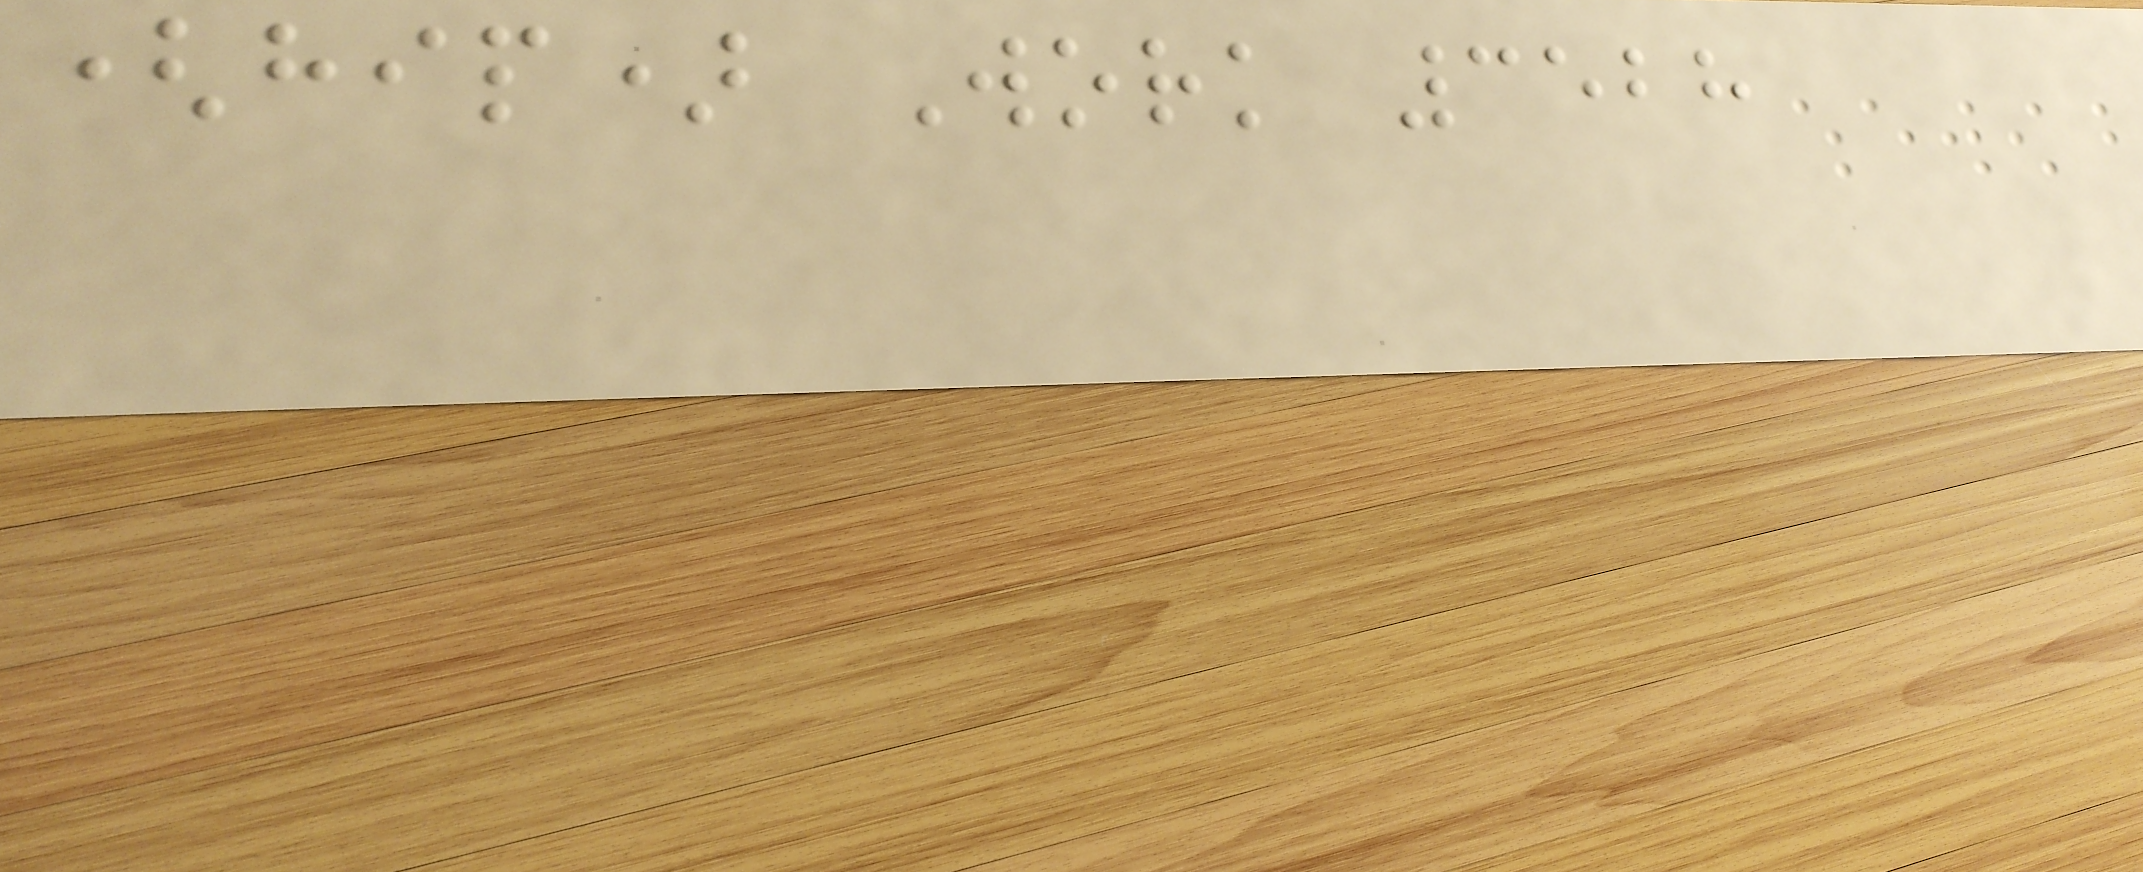(hip) Work 3528
